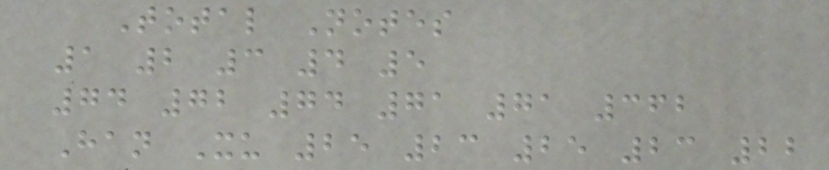Total Notes
1 2 3 4 5
74 72 74 71 71 362
Han Xu 25 23 25 23 22
